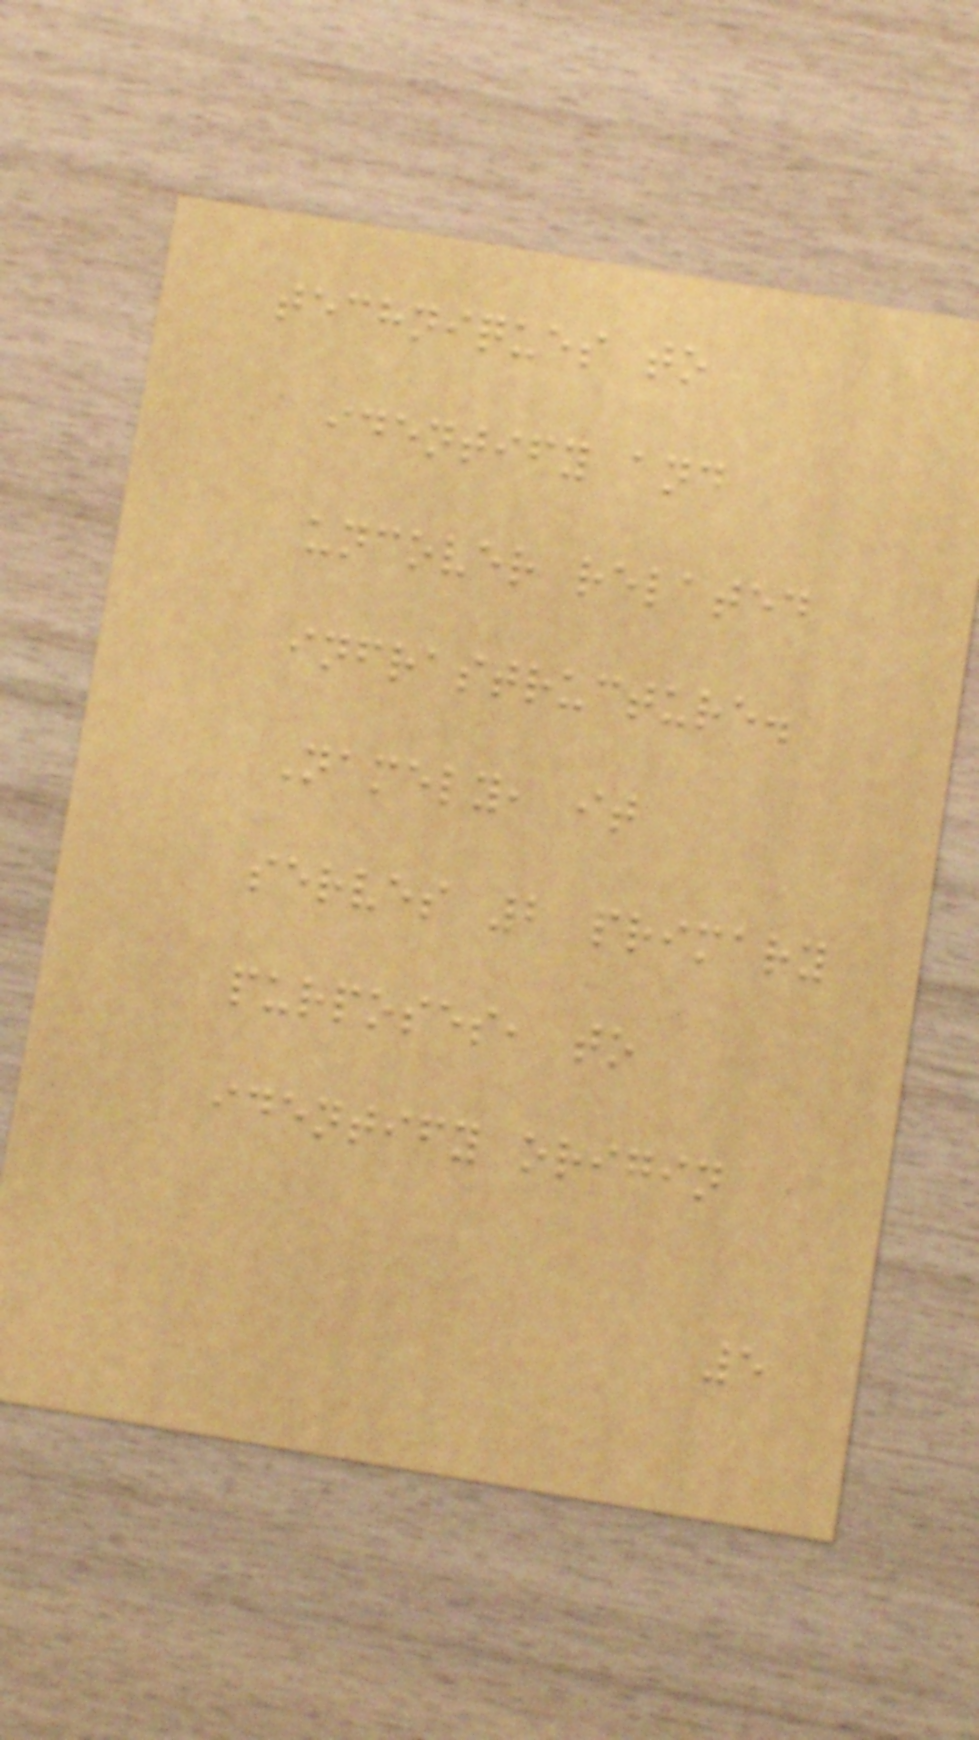techniques to
identify and
uncover related
infrastructure.
Namely, it
serves 2 primary
purposes, to
identify origin
5
